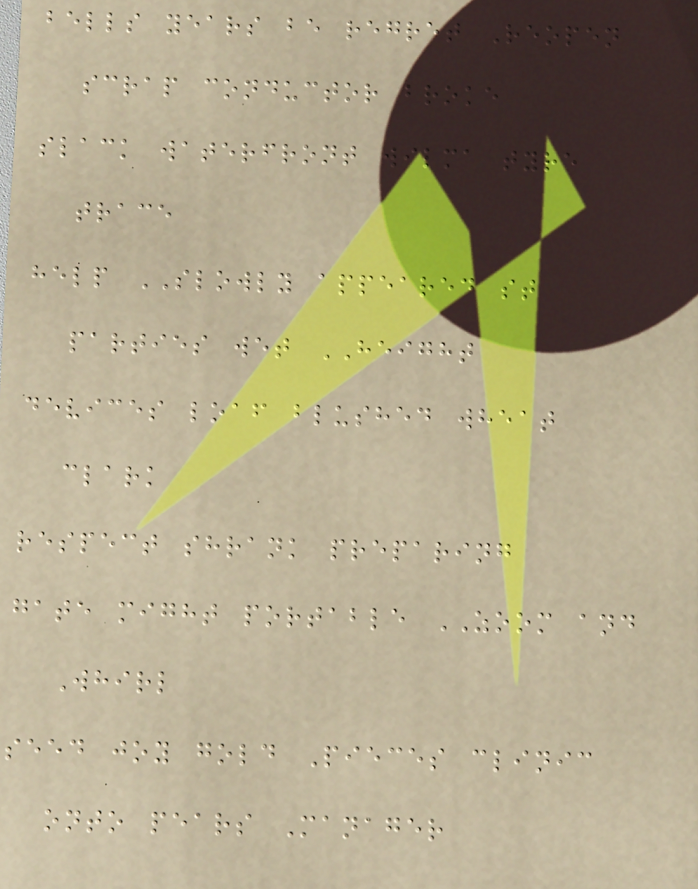bells years be regret Reopen
scrap conductor broke
slack waterfront wilma tyre
trace
help SLOWLY appeared st
parties wet HEIGHT
devices loaf blushed wheat
clark
respect shrank preparing
gate might portable ZOOM and
Whirl
seed joy gold Pieces clinic
onto pears Manager
